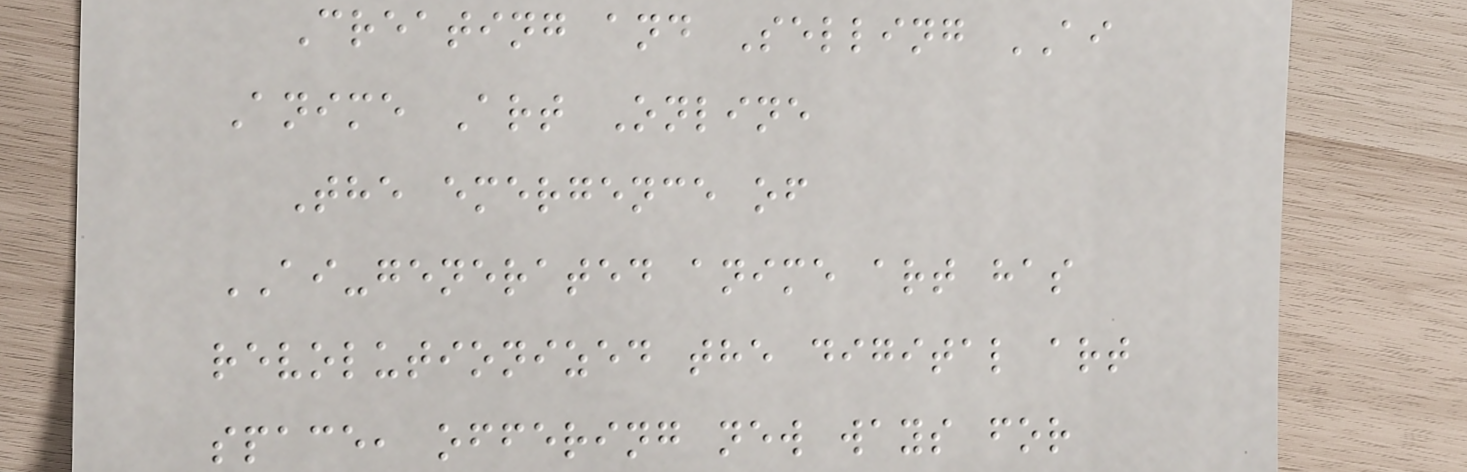Creating and Selling AI
Anime Art Online
The emergence of
AI-generated anime art has
revolutionized the digital art
space, offering new ways for
